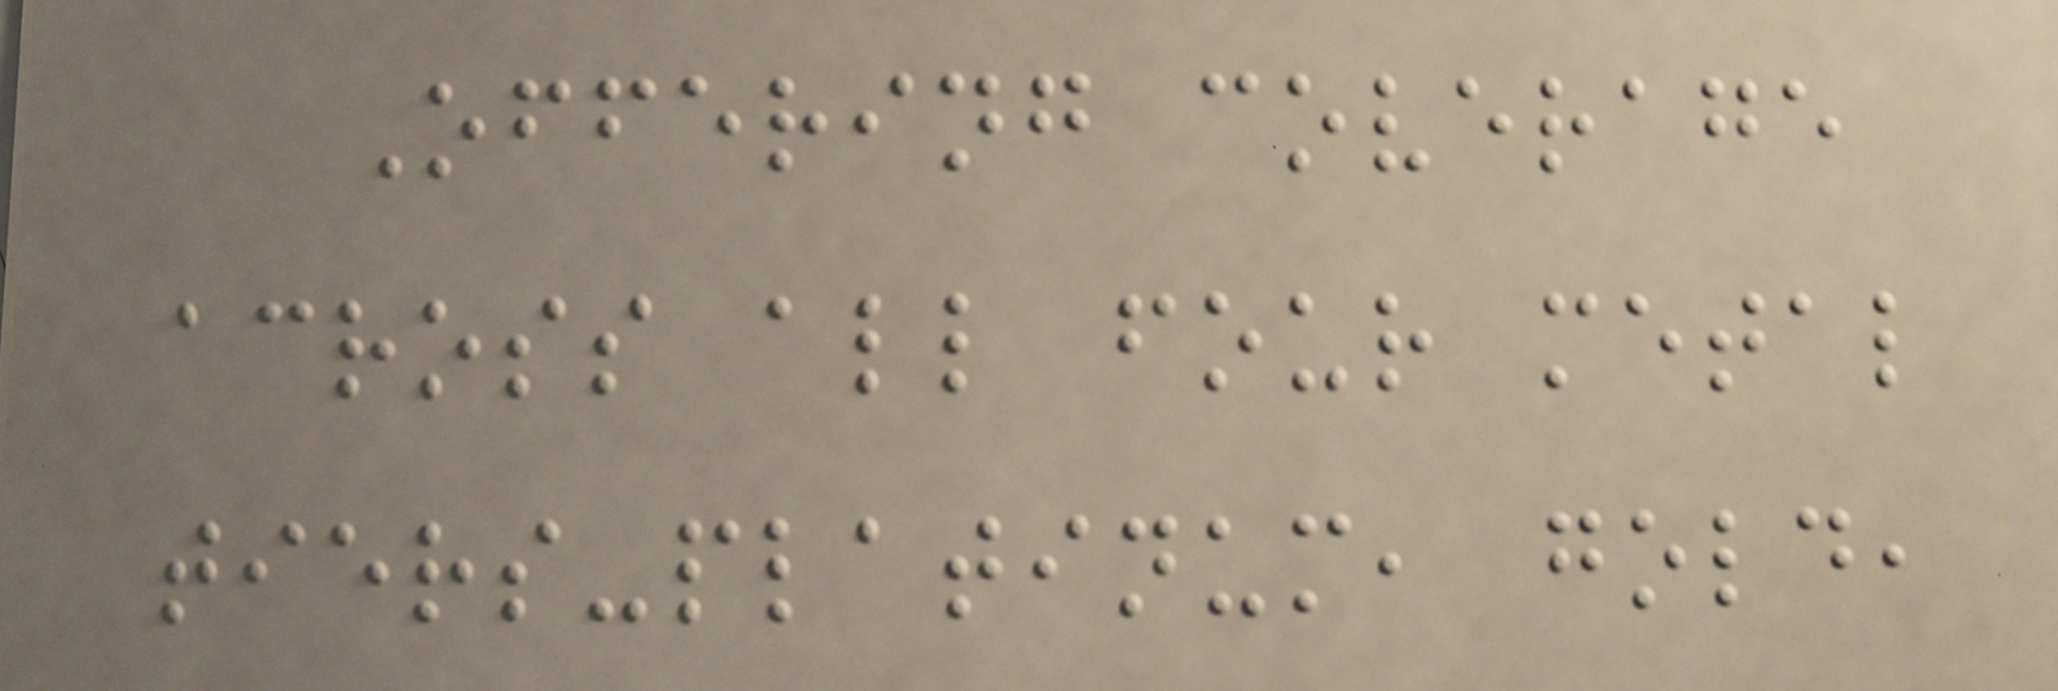Offering coverage
across all four metal
tiers-platinum, gold,
